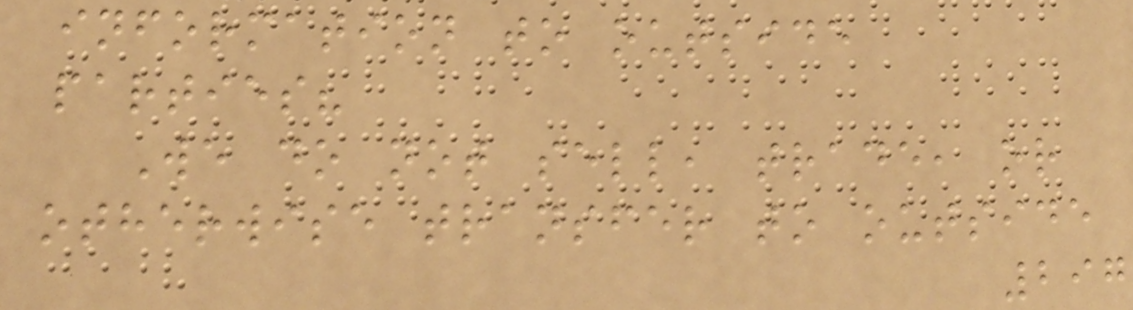information to outside
parties?
We do not sell, trade, or
otherwise transfer to outside
297
